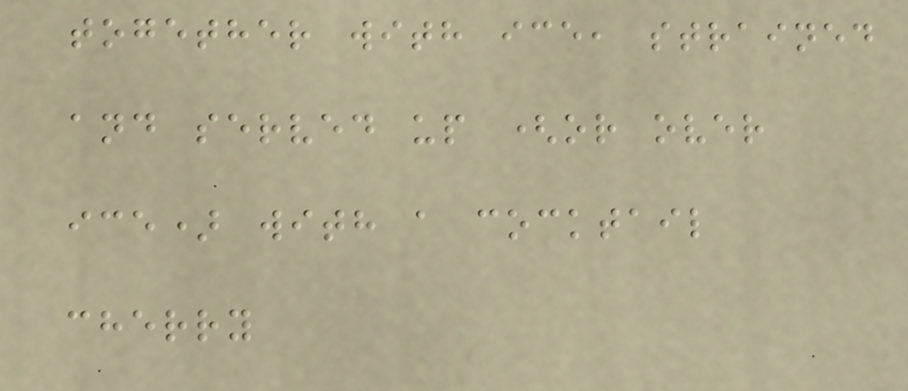together with ice, strained
and served up (or over
ice) with a cocktail
cherry
